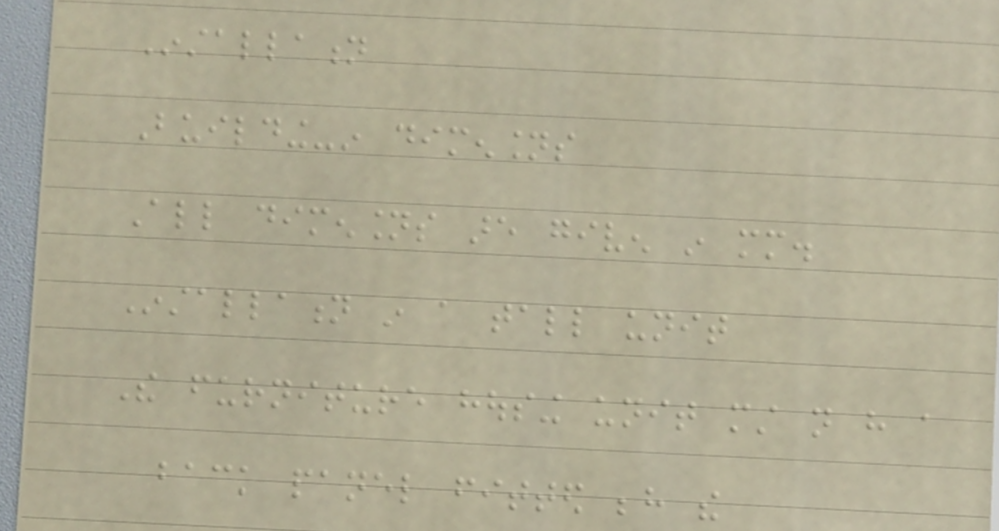Installation
Building-in dimensions
All dimensions are given in mm.
Installation in a tall unit
The furniture housing unit must not have a
back panel fitted behind the
